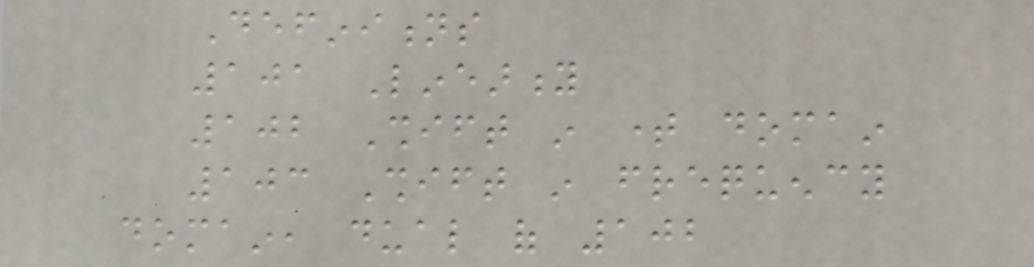Definitions
101 Linearity
102 Shift in time domain
103 Shift in frequency
domain, dual of 102
